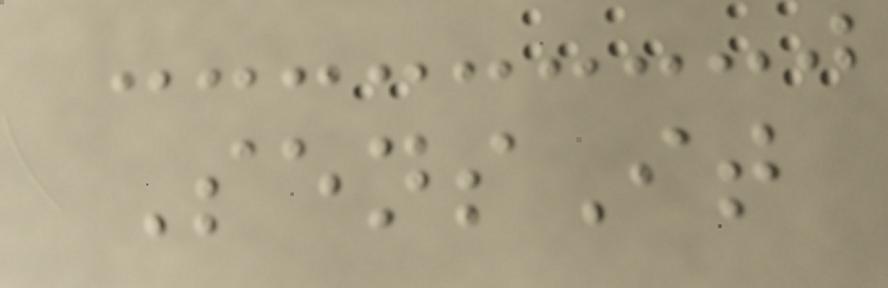SensIt
